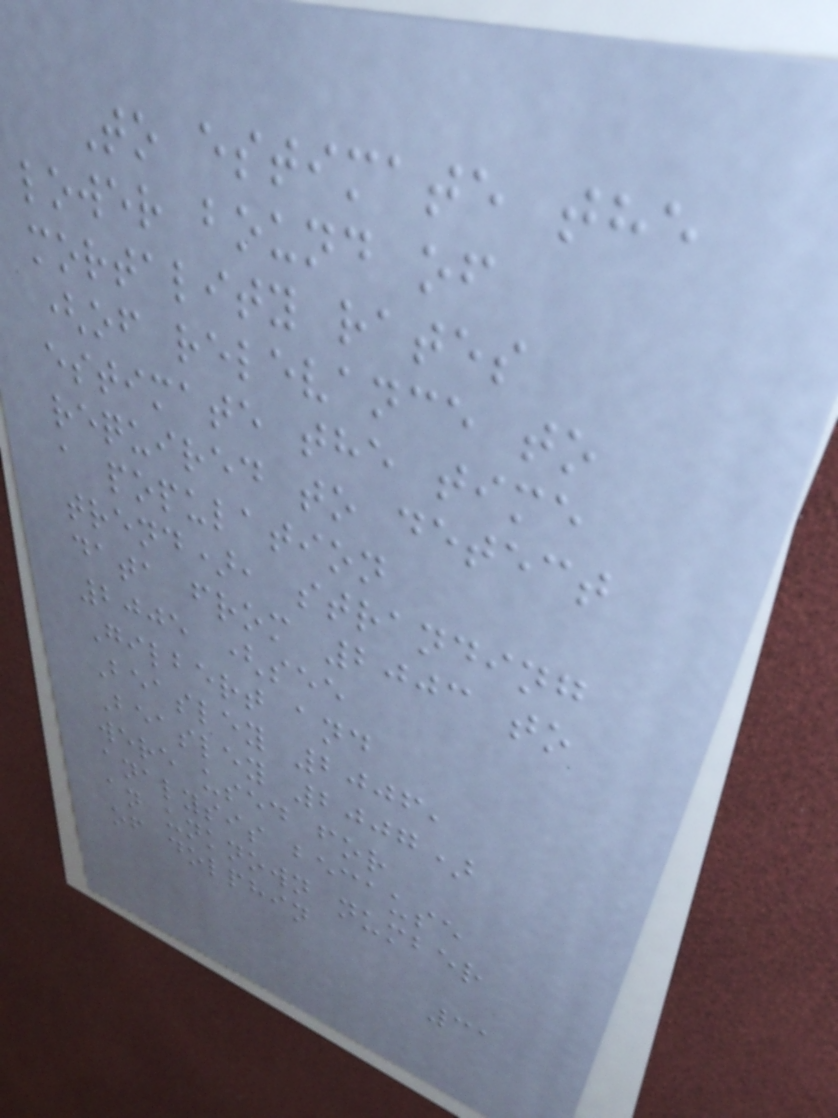To estimate the
lower bound of
mortality rates
(of relevance to
estimate the time
required to detect
a population
trend), stranding
data from 2003 to
2005 (see
Gilbert and
Beasley 2006,
Beasley 2007)
were used for
analysis because
an unknown number
of dolphin
31
